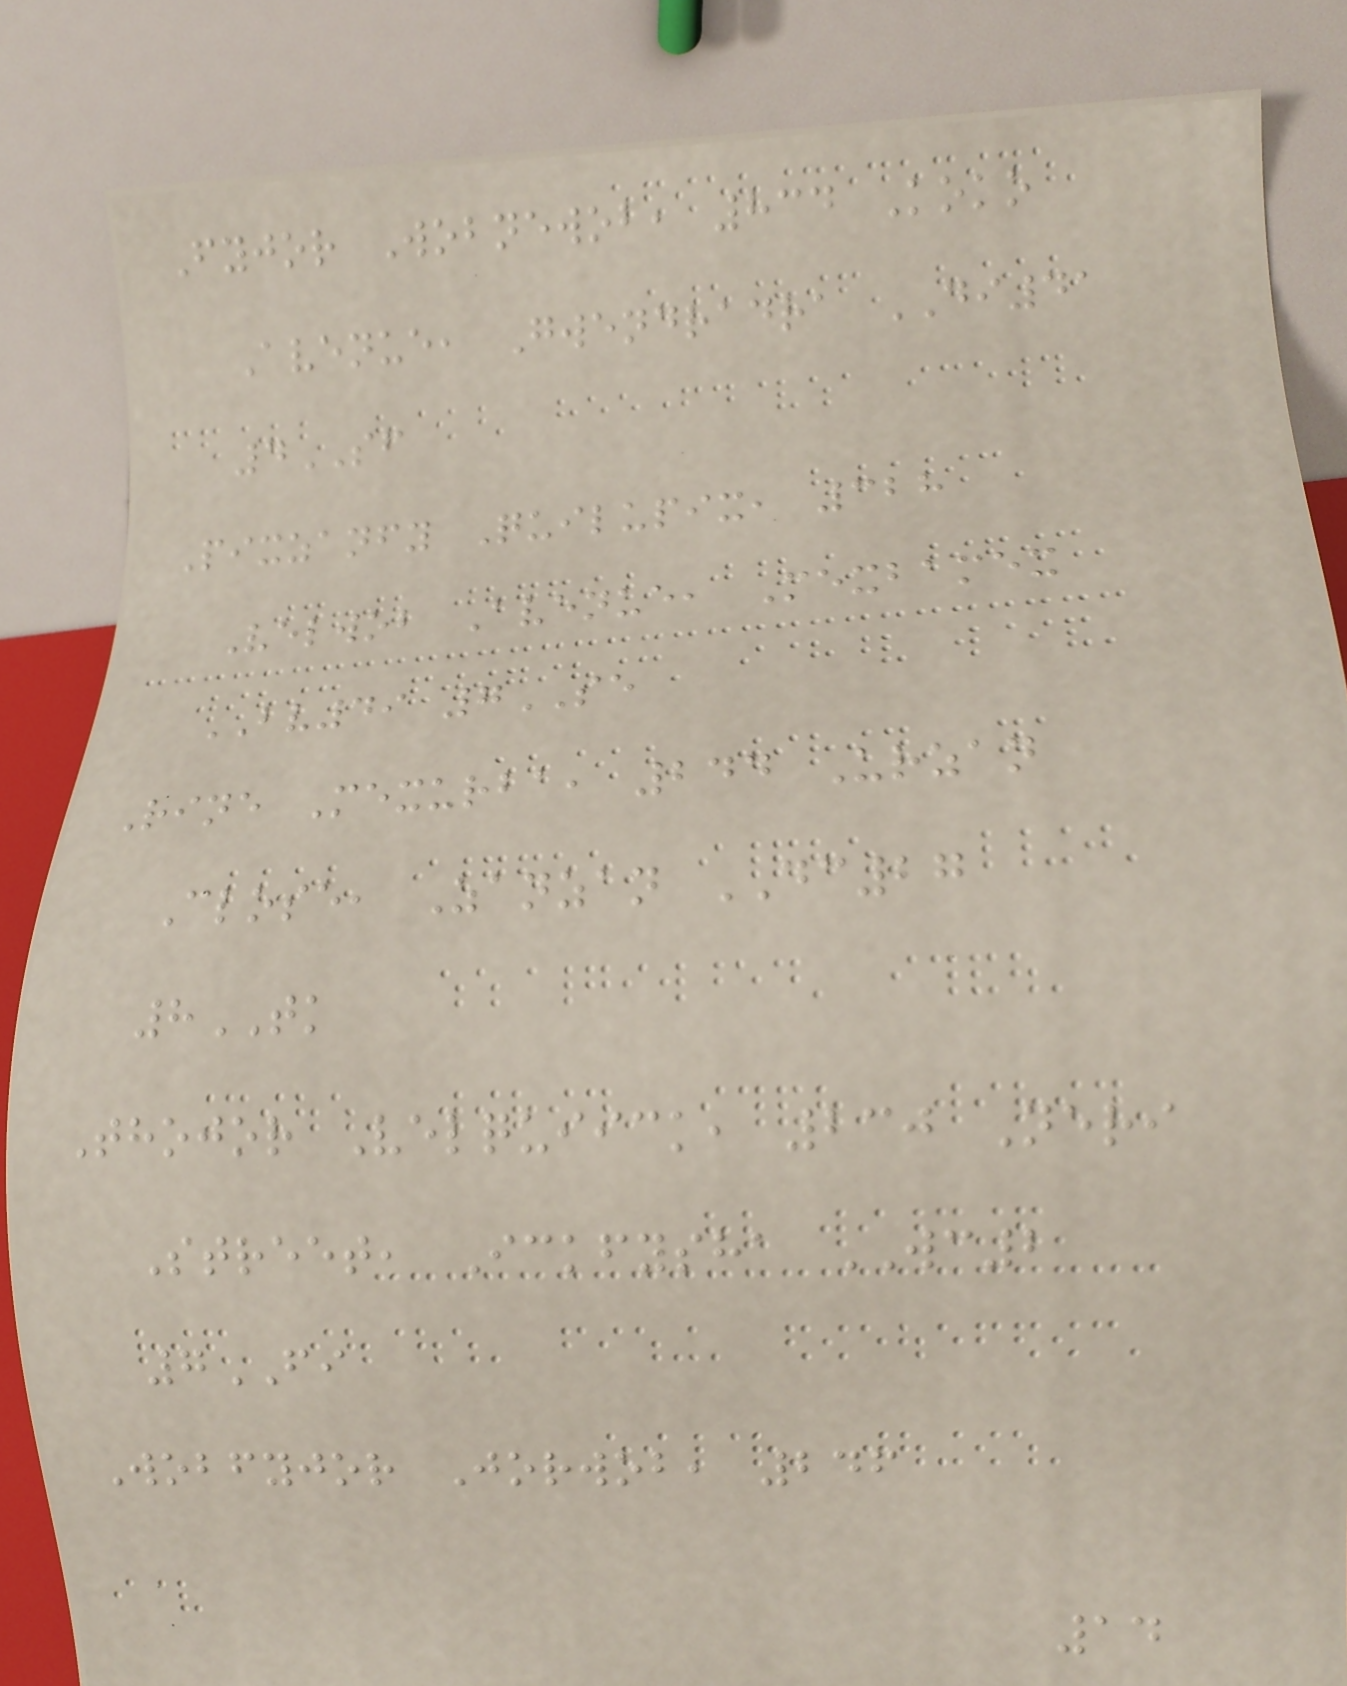Fyjor Wobnewob, 834 Koko
Avenue, Gwendradra DI41
4SF
Pixzanfy Quilupix, 328
Velwob Avenue, Mexbamex
BV49 7SE
Rine Mexurba, 244 Urzan
Close, Zanzan DC27
8TK
Thojor Velquiick, 230 Neri
Street, Ickfysha WC2
7FI
Wobfyjor Jorwob, 246
14
